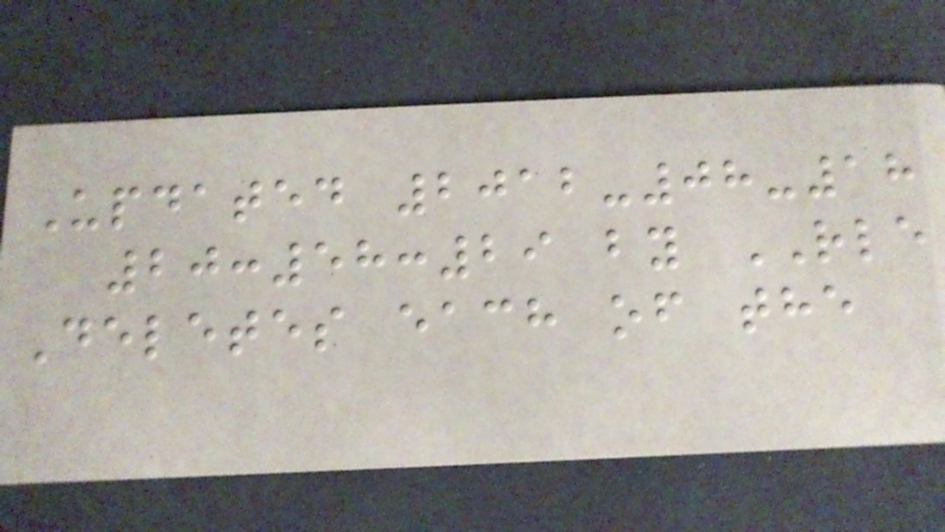Updated 2012-08-18
20:58:29 by RLE
Deletes each of the
